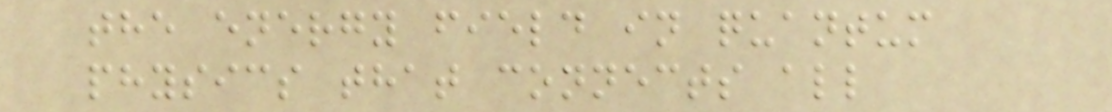the energy field in quantum
physics that connects all
